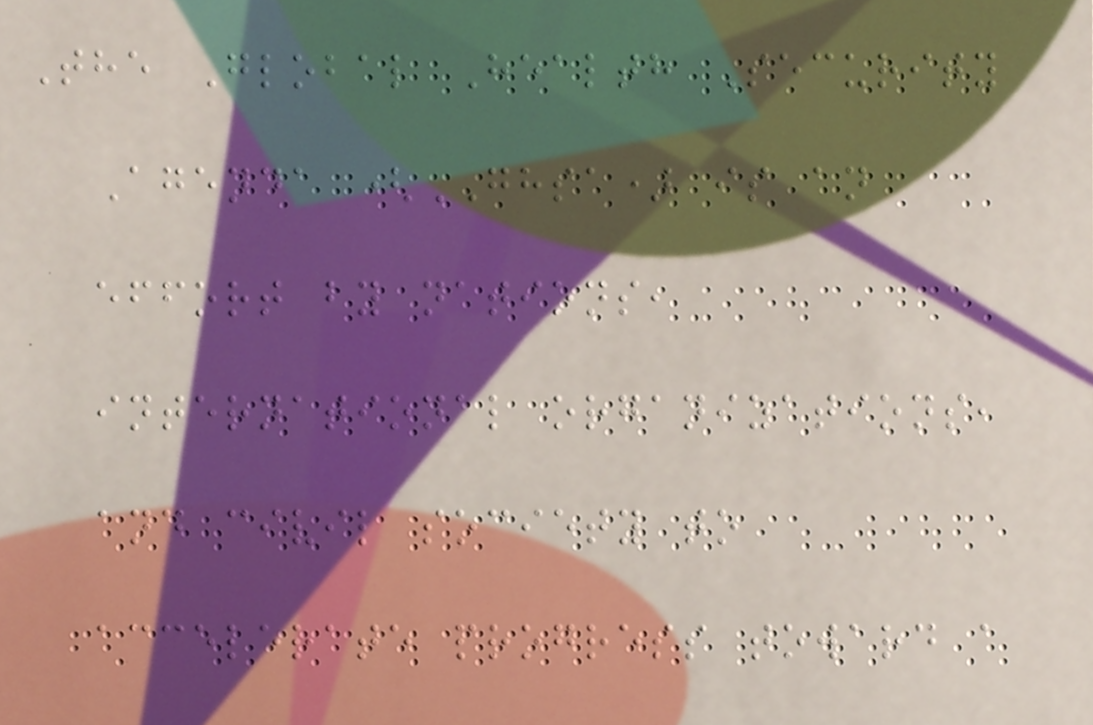The Global Health Security
Agenda (GHSA) is an
effort by nations,
international organizations,
and civil society to
accelerate progress toward a
